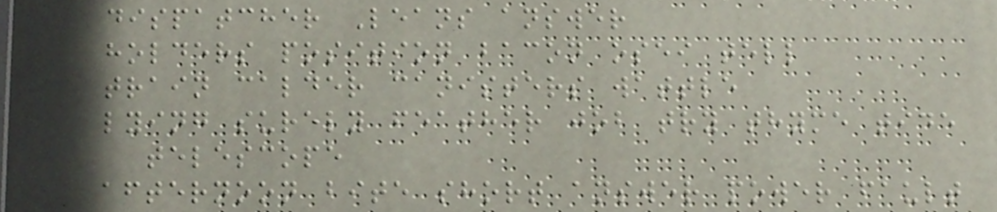dispatcher Leans answer
holders position bacon osei tell
train calder canisters wattle
lying surely feather job try thyme tide
telescope
afternoon bite short answer power fault
